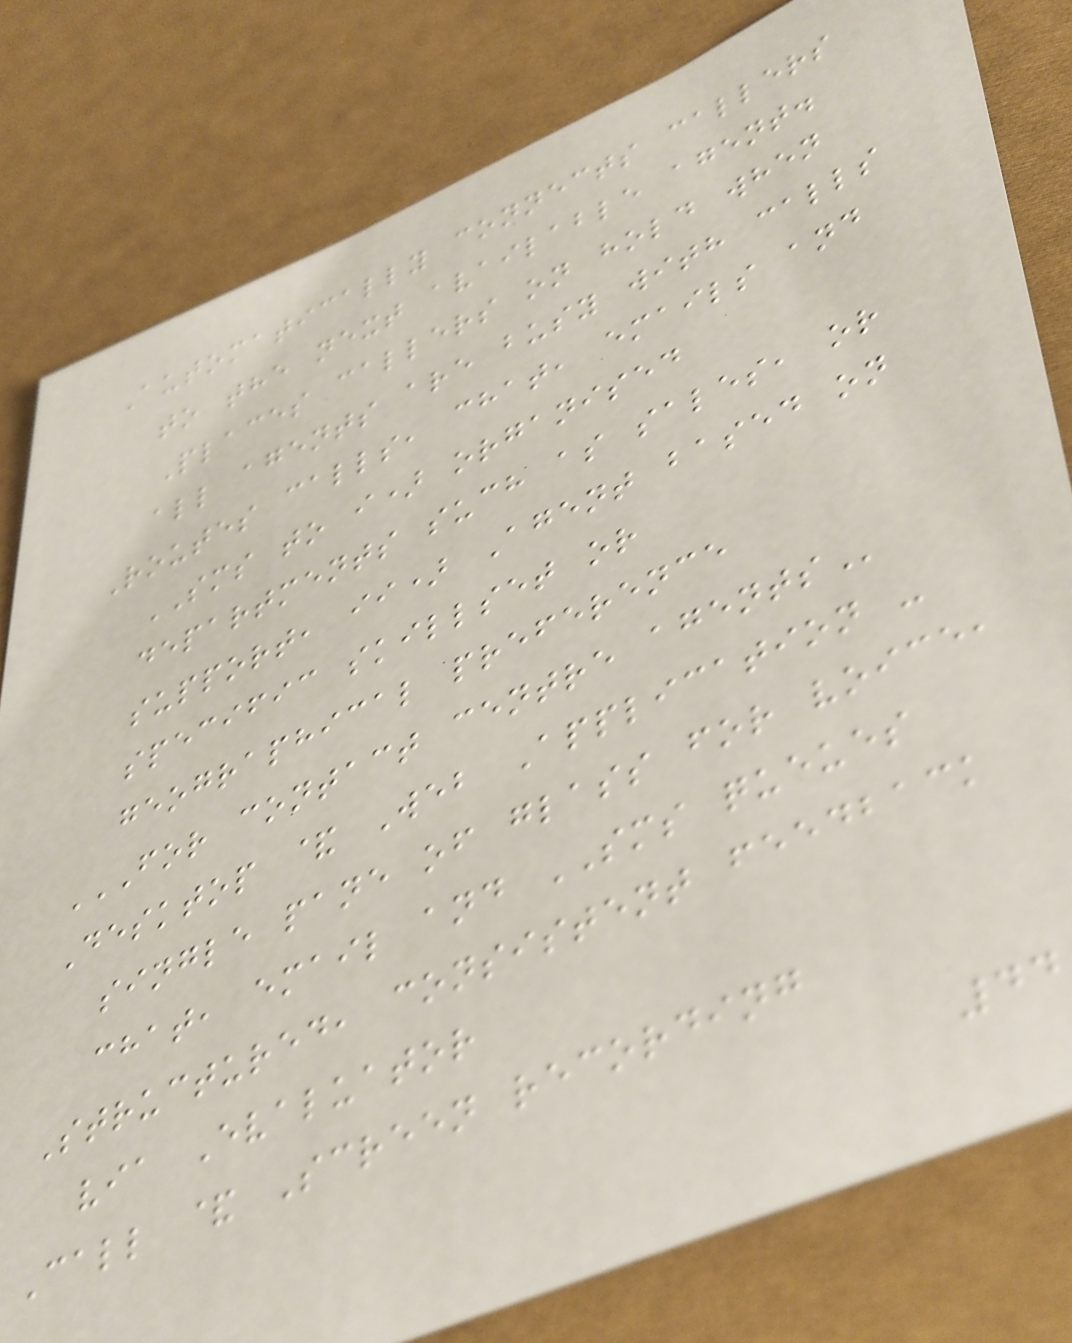Automatically connects callers
to the next available agent.
Places callers on hold when
all agents are busy with calls
Routes calls, chat, emails and
SMS to i) organised
departments such as sales, or
support, ii) Agent based on
specific skillset or
geographical preference
FOR CONTACT CENTRE AGENTS
Desktop & Web Application -
single pane of glass for voice,
chat, email and SMS queues
Structured, consistent feedback
via Evaluator
Call & Screen recording
44
